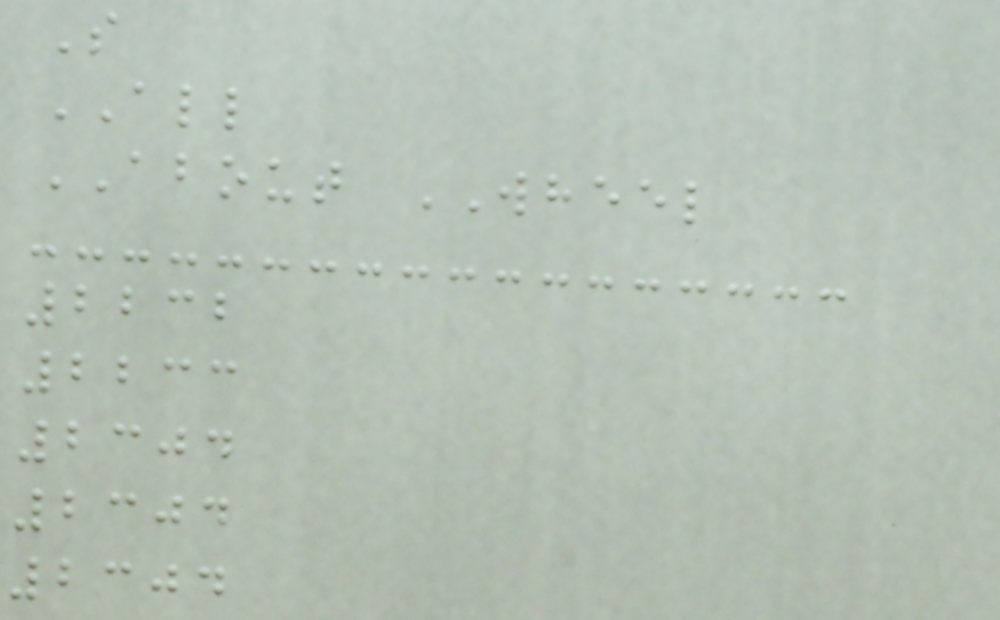S
ALL
ABOUT WHEEL
2232
2233
2304
2304
2304
